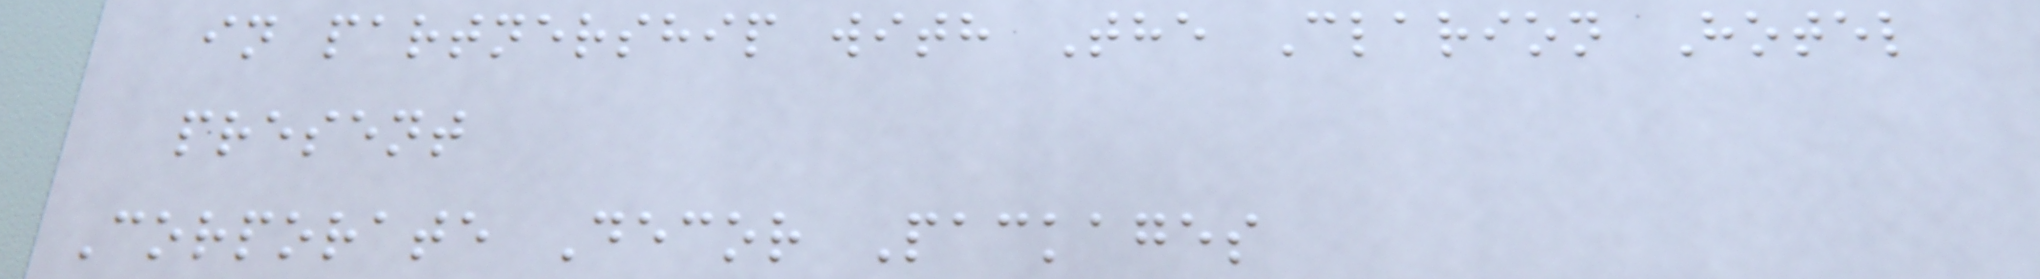in partnership with The Clarion Hotel
present
Corporate Decor Packages
